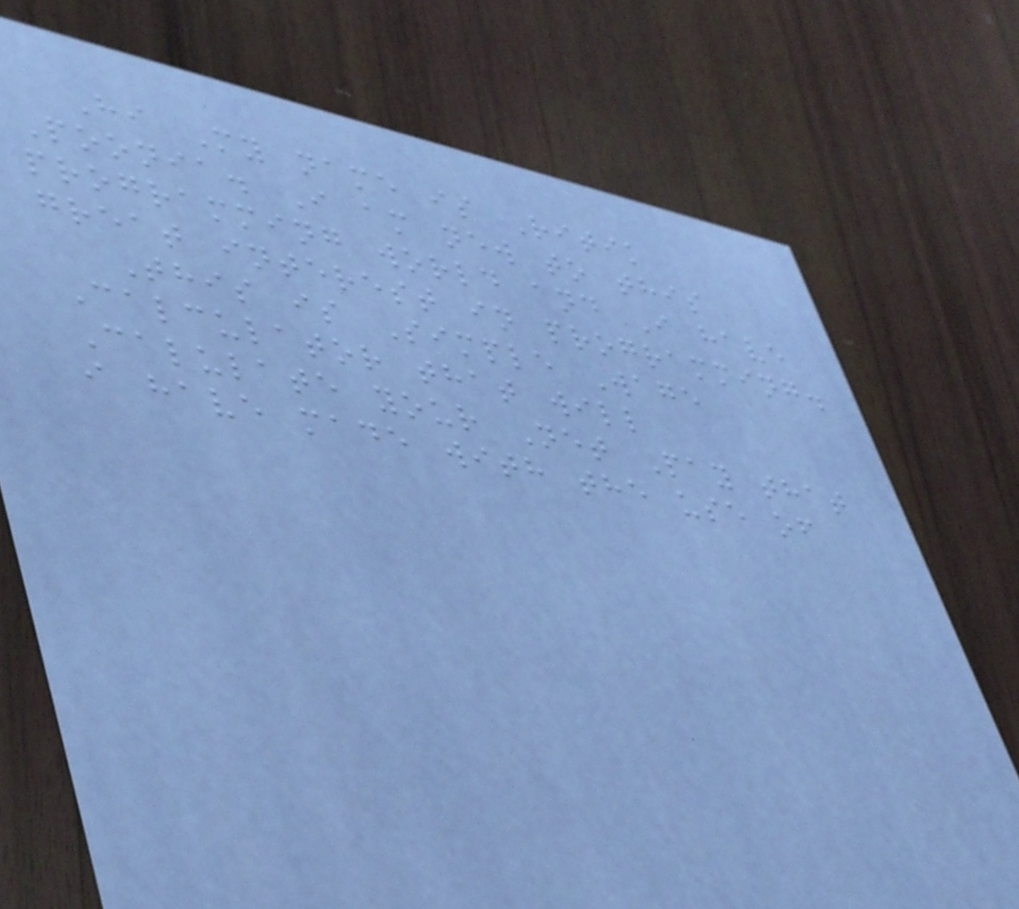Hi My name is Ritik
Poonia. I am new to this
programming world and I have
great interest in programming.
This is Simple Wage
Calculator that will
Calulate your Net Pay that
i have made with the use of
